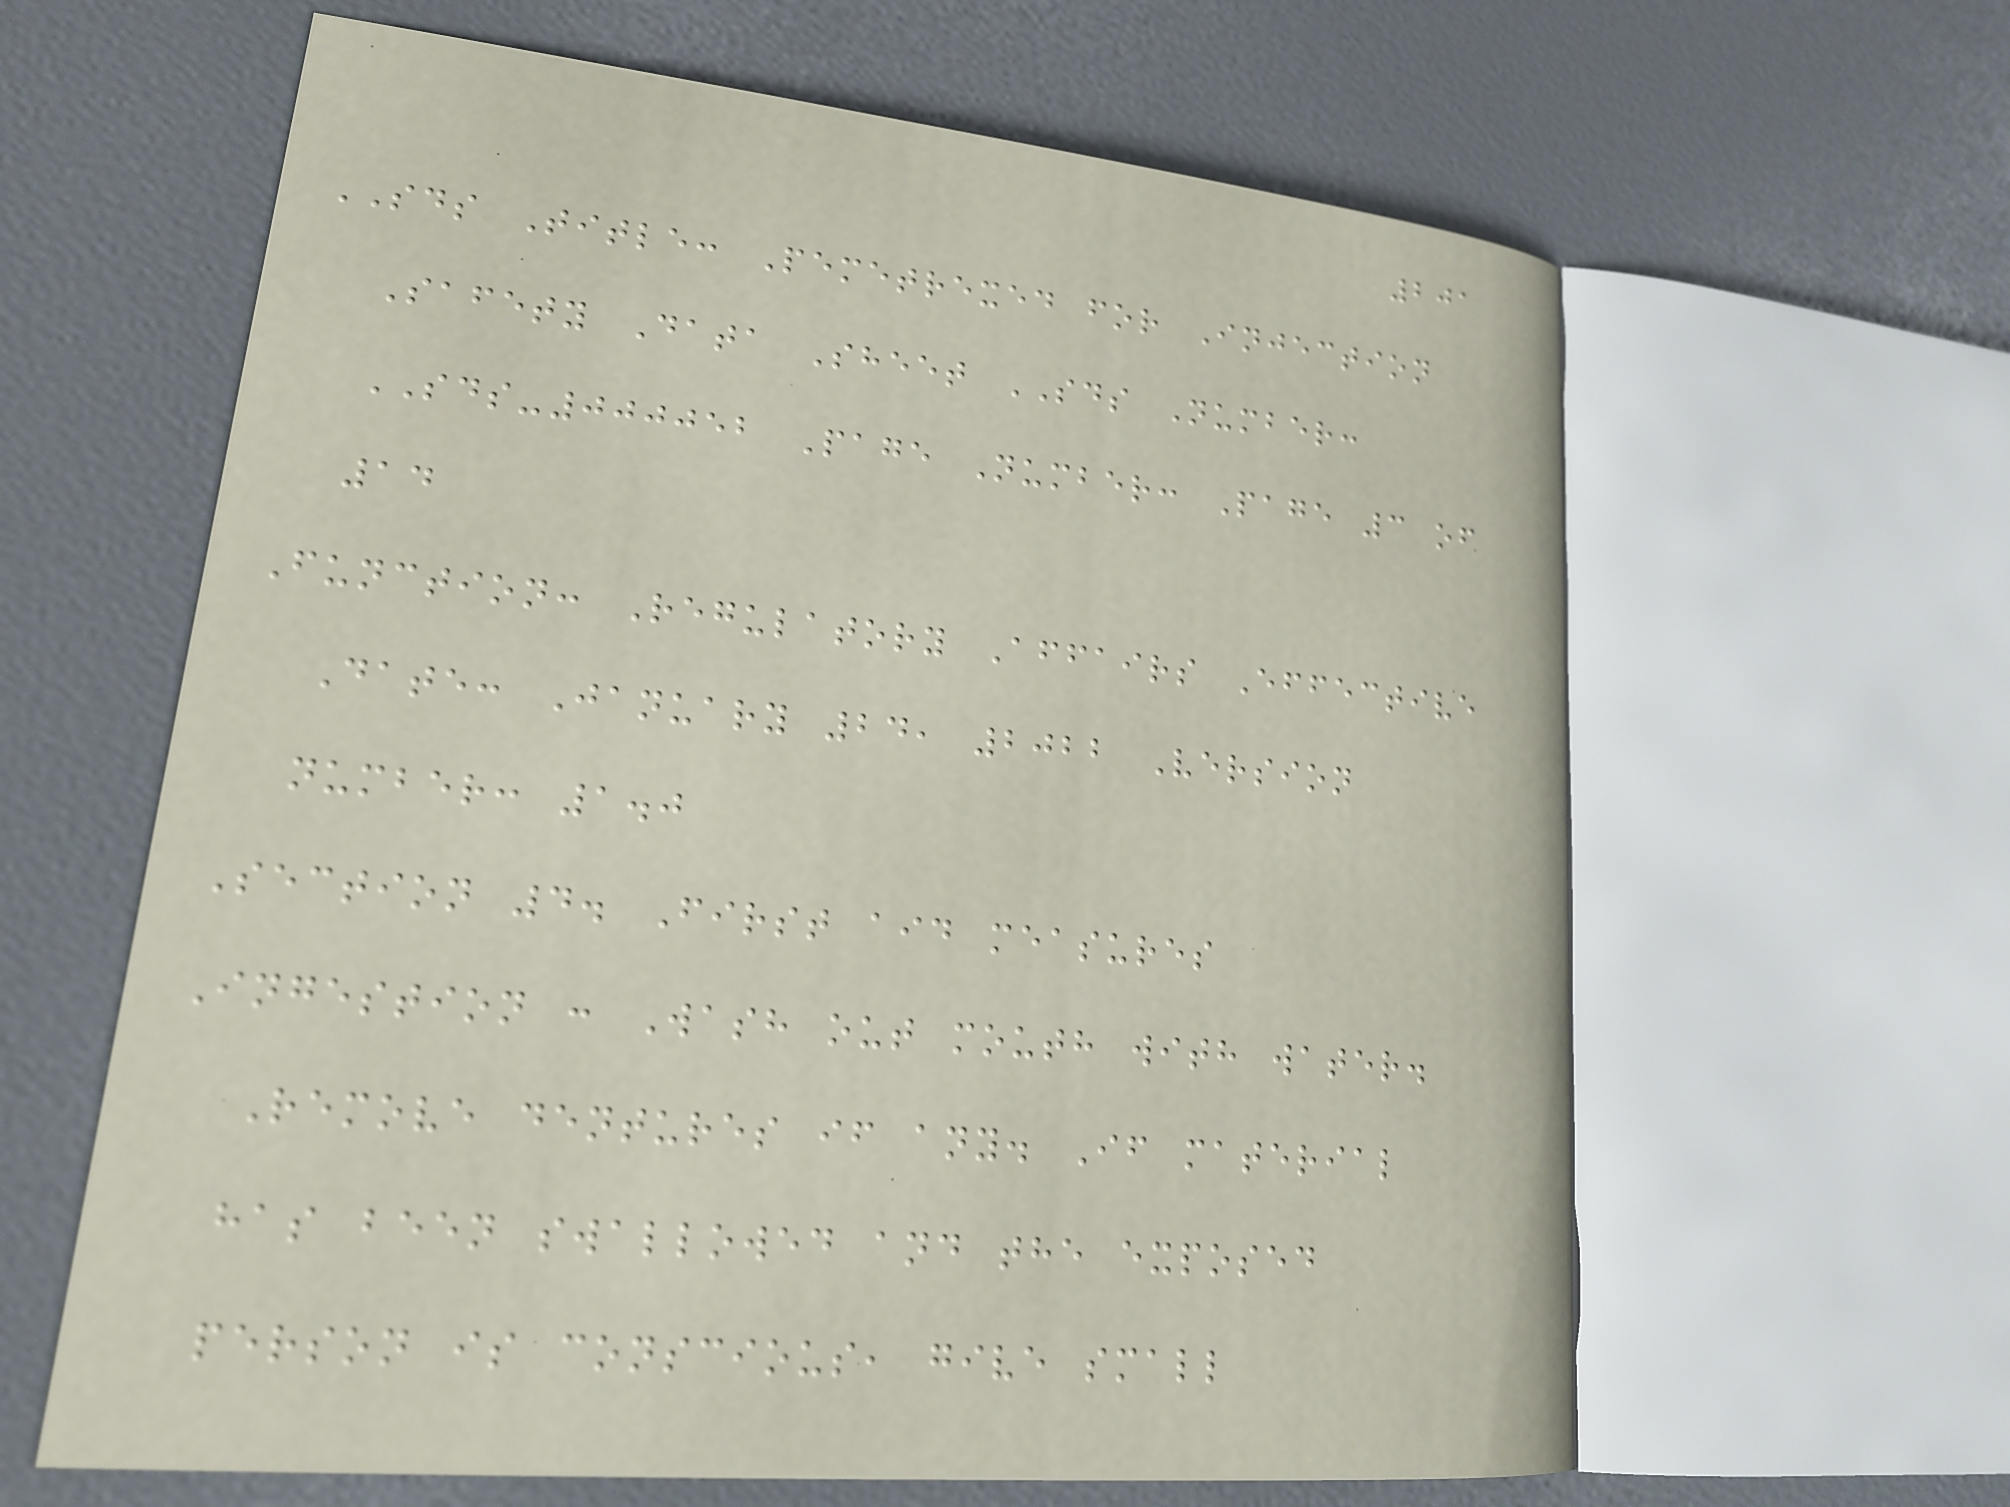201
SDS Title: Pemetrexed for Injection
Safety Data Sheet SDS Number:
SDS-000052 Page Number: Page 3 of
14
Function: Regulatory Affairs Effective
Date: January 24, 2022 Version
number: 1.0
Section 4. First aid measures
Ingestion : Wash out mouth with water.
Remove dentures if any. If material
has been swallowed and the exposed
person is conscious, give small
